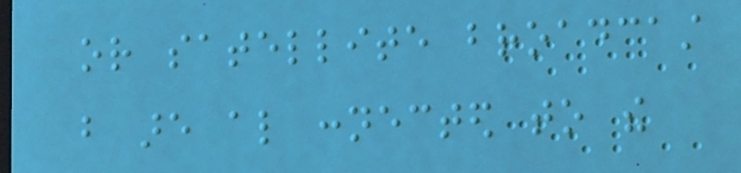or satellite broadcast
but are also connected to the
